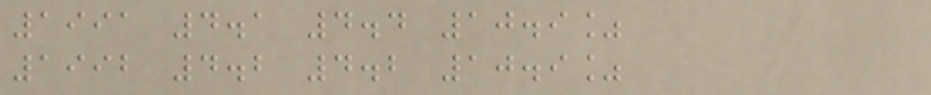1991 4.1 4.4 10.9%
1992 4.2 4.2 10.9%
